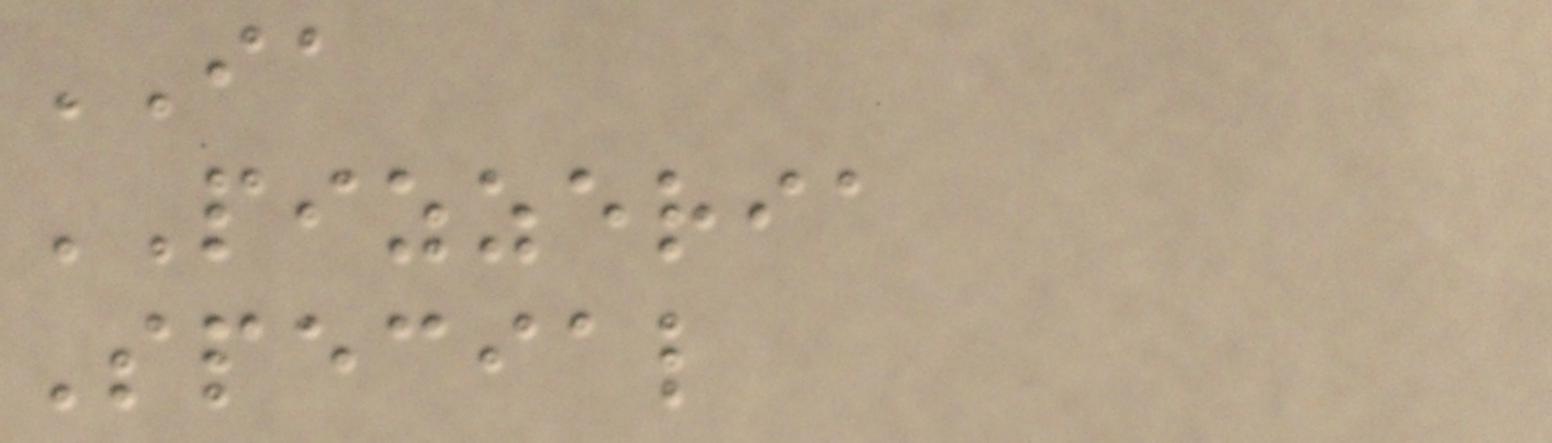IA
PIZZERIA
Special
